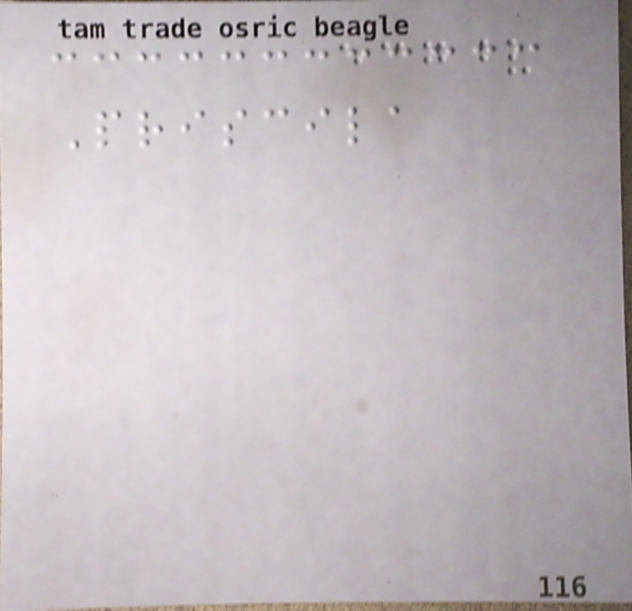Priscila
